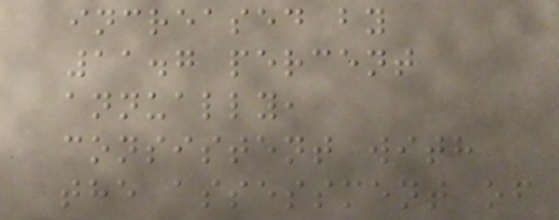increased by
11.7 percent
annually,
consistent with
the assessment of
